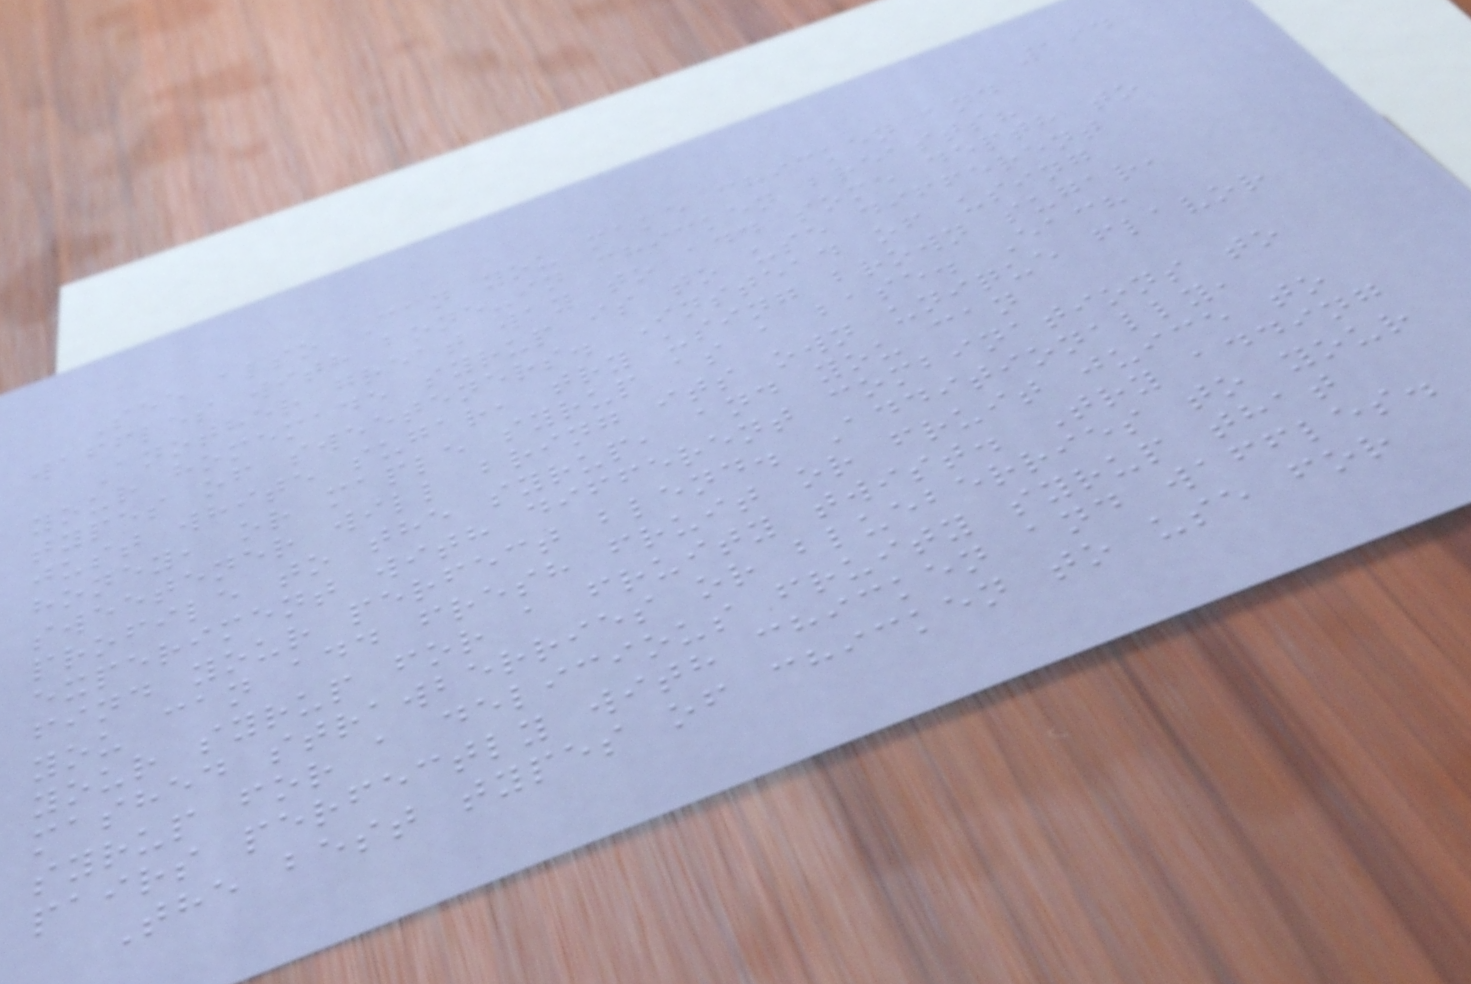194
See also Can you make chicken and
waffles with bone-in chicken breasts?
Another great way to add some depth to
your homemade syrup is to use different
types of sweeteners. Instead of using
just white sugar, try using brown sugar,
honey, or maple syrup as a base. Each
sweetener will bring its own unique flavor
profile to the syrup, and you can
experiment with different combinations to
find your perfect blend. Additionally,
you can add fresh fruit or fruit juice to
your syrup for a fruity twist. Try adding
mashed strawberries or blueberries to your
syrup for a delicious fruity syrup that
pairs perfectly with chicken and waffles.
The best types of chicken to use for
